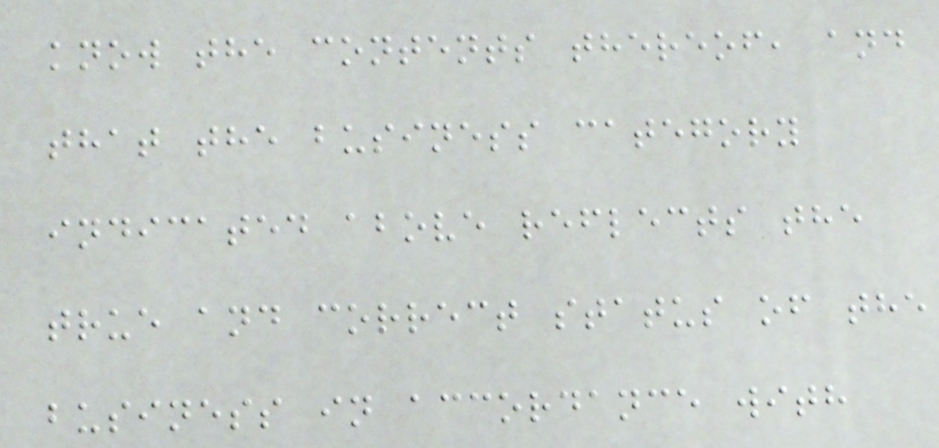know the contents thereof, and
that the business category
indicated above reflects the
true and correct status of the
business in accordance with
